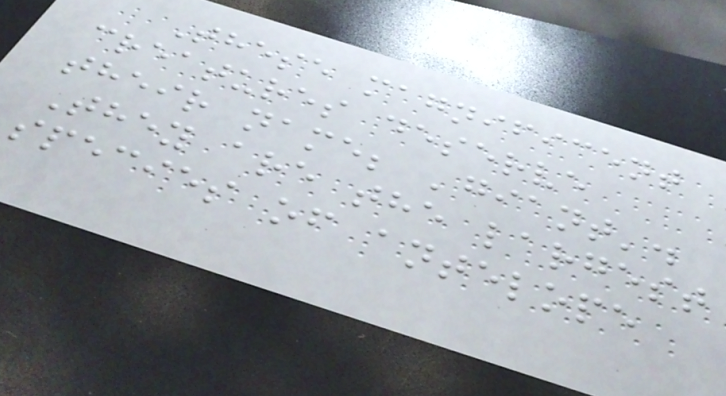These magnificent
creatures deserve
their name; 'giant'.
They are the largest
species of antelope
